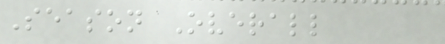Season Overall
